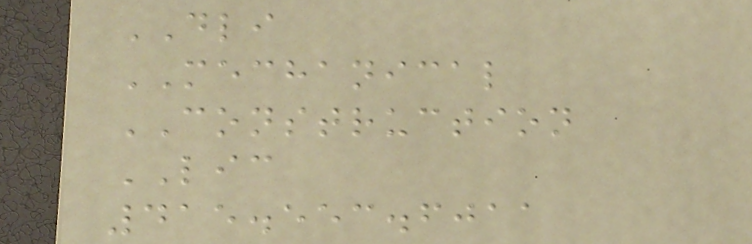DLI
MECHANICAL
CONSTRUCTION
LIC
415.553.6011
